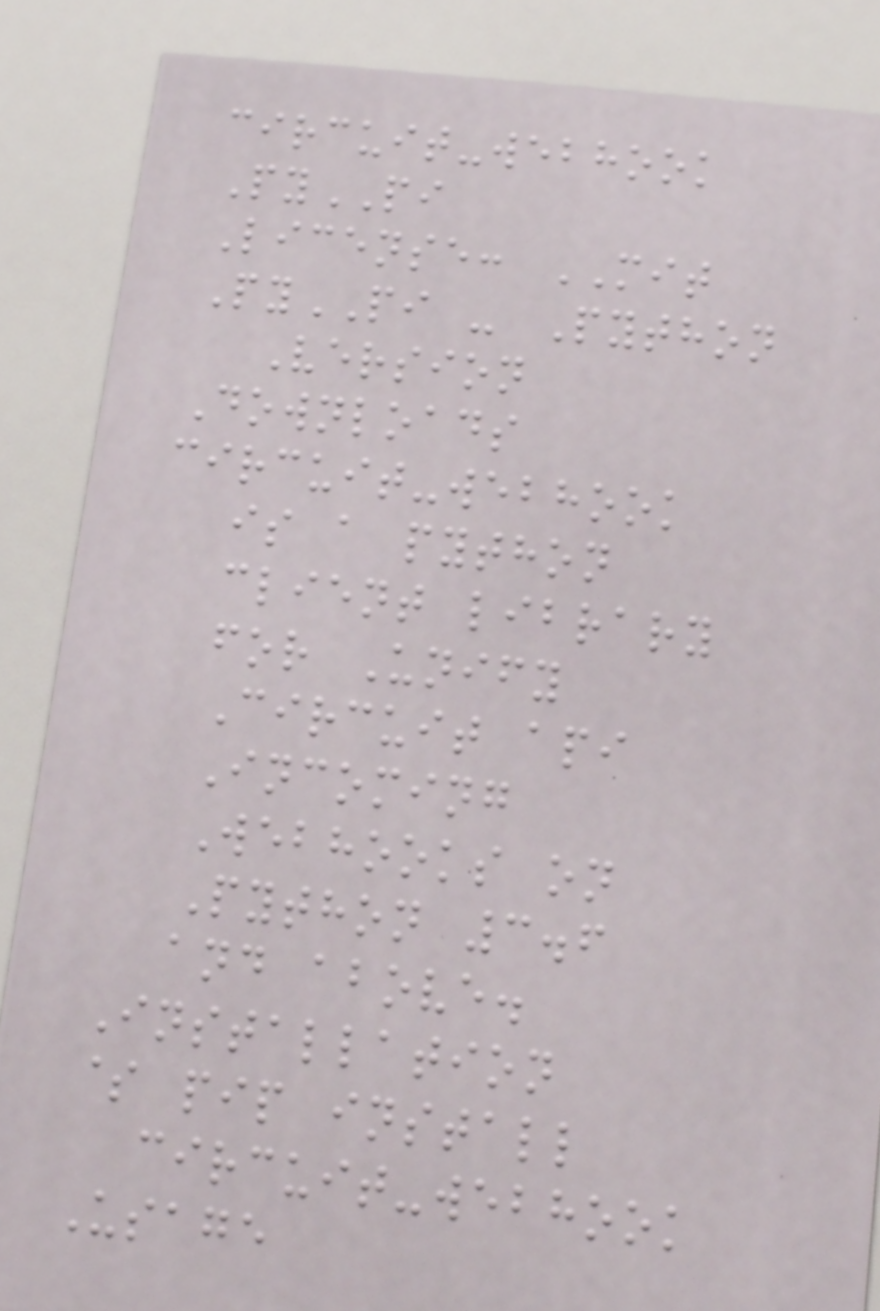circuit-webhook
PyPI
License: MIT
PyPI - Python
Version
Downloads
circuit-webhook
is a python
client library
for Unify
Circuit api
Incoming
Webhooks on
Python 3.6
and above.
Installation
$ pip install
circuit-webhook
Usage
